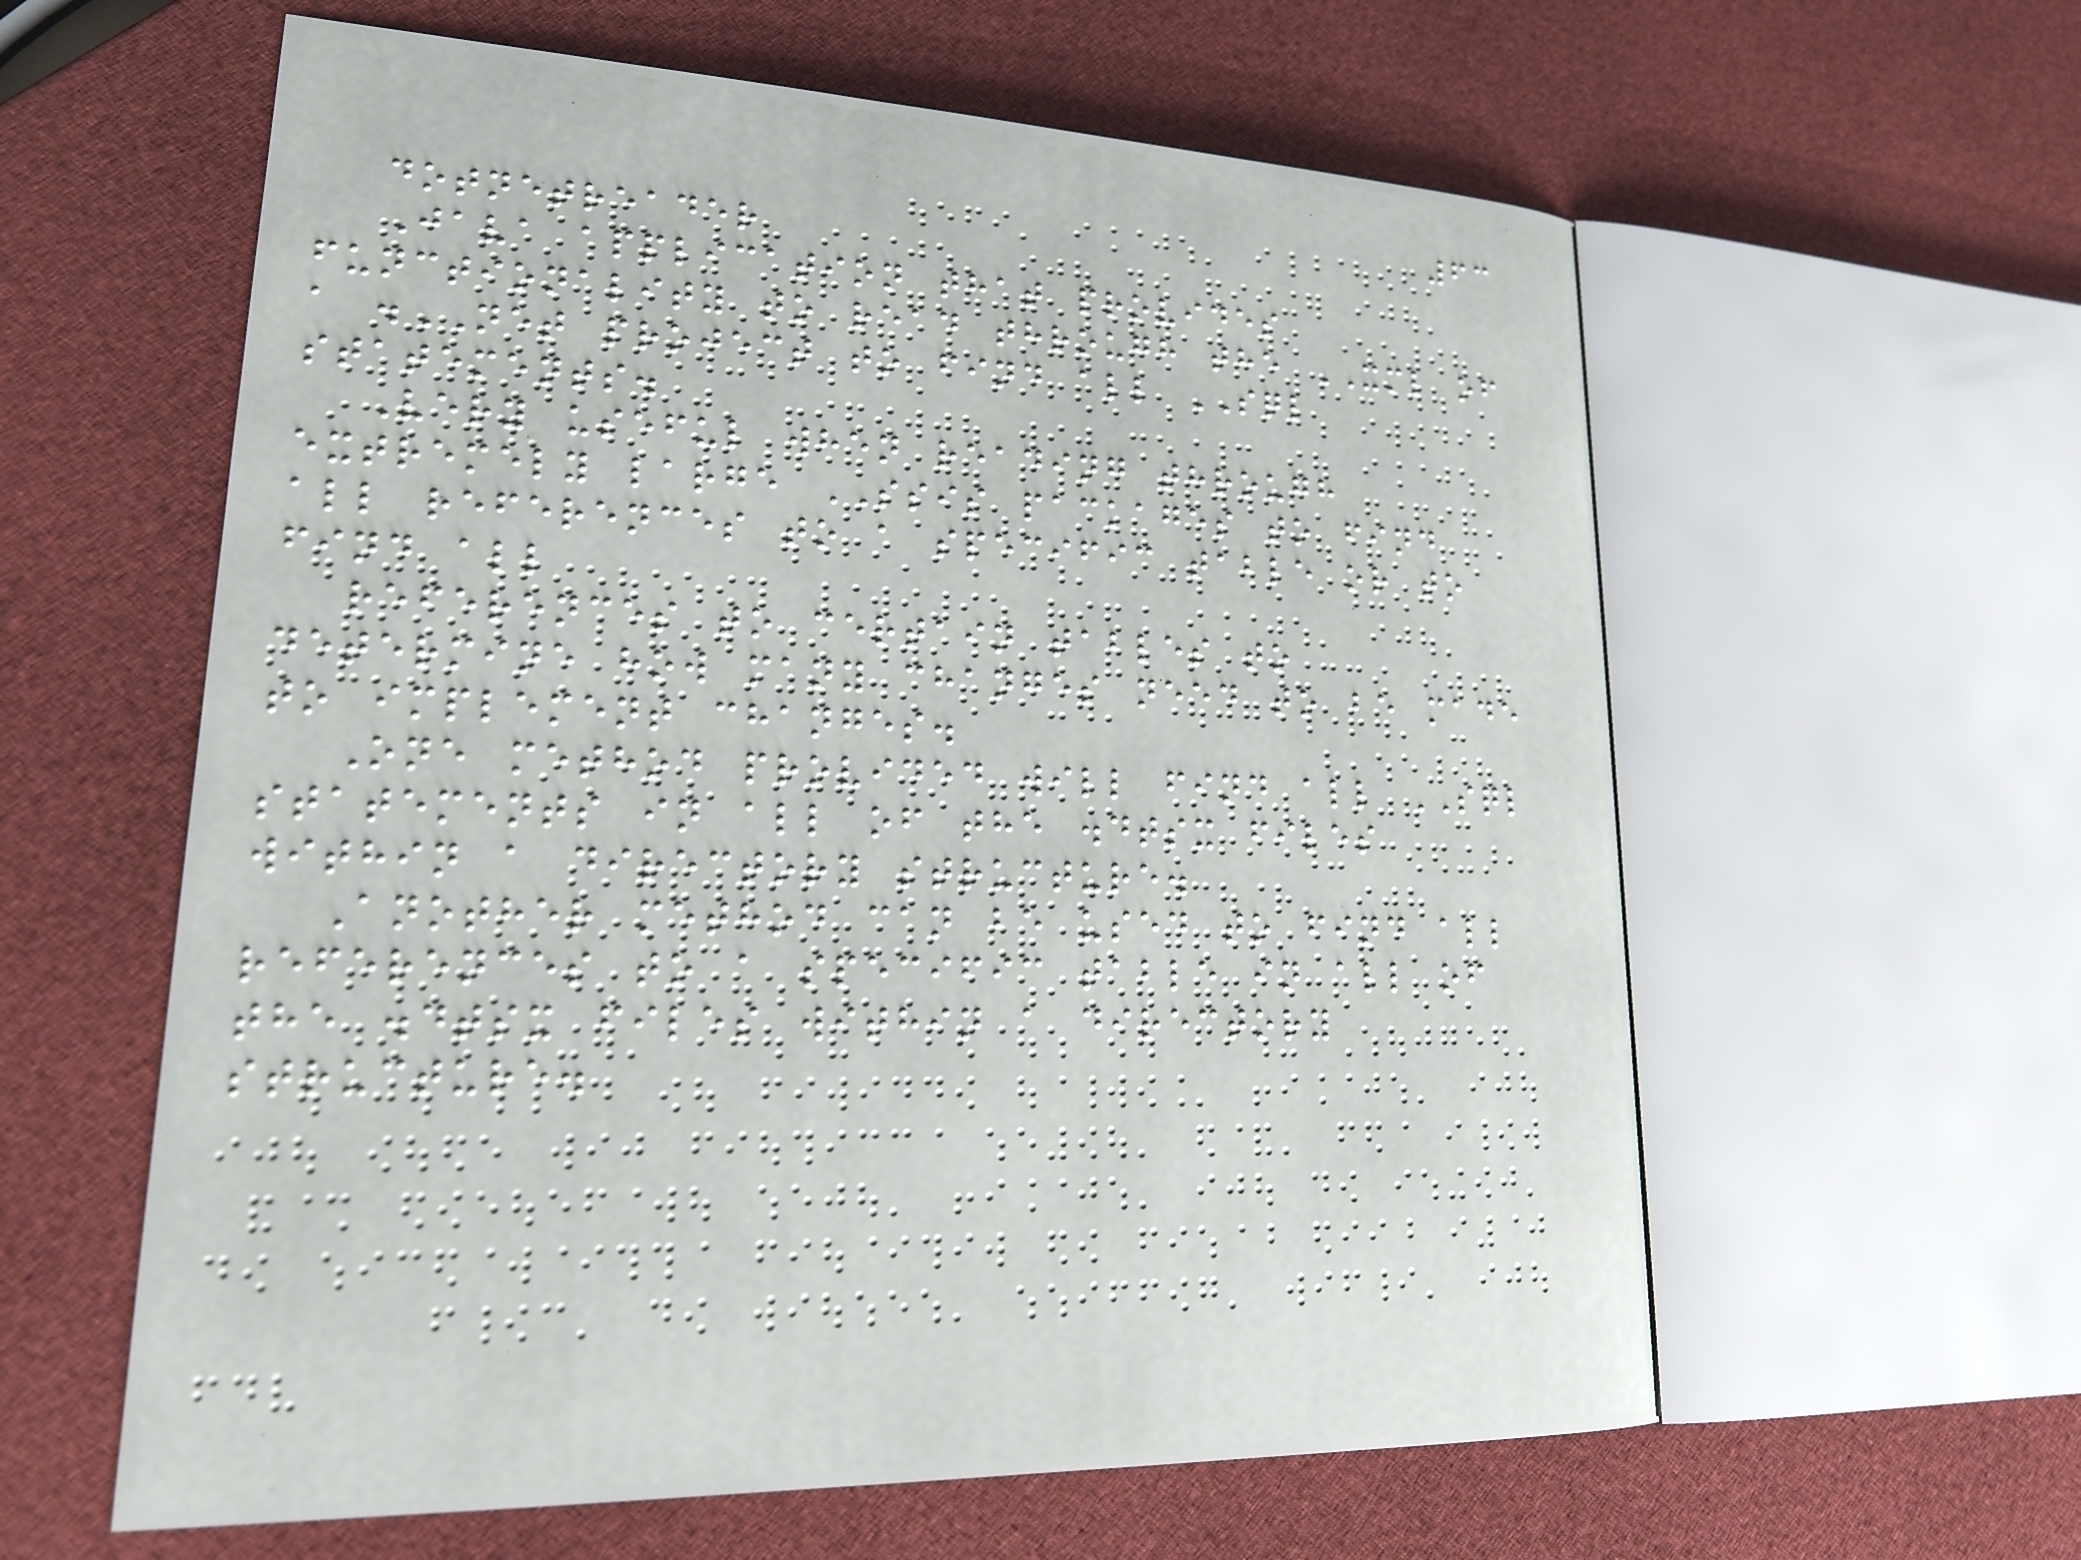63
dotnetreader
Java application that provides
functionality to read through the XML of
a .NET project to find all SQL
statements.
Very useful when reading through
extremely large SSIS packages to find
all references to a specific table or to
find all
references to certain tables to
determine how many changes need to be made
to implement changes.
One method provided will find all SQL
statements in all of the .dtsx files
within a directory structure.
Another method can be used to find all
references to a specific table in all of
the .dtsx files within a directory
structure.
